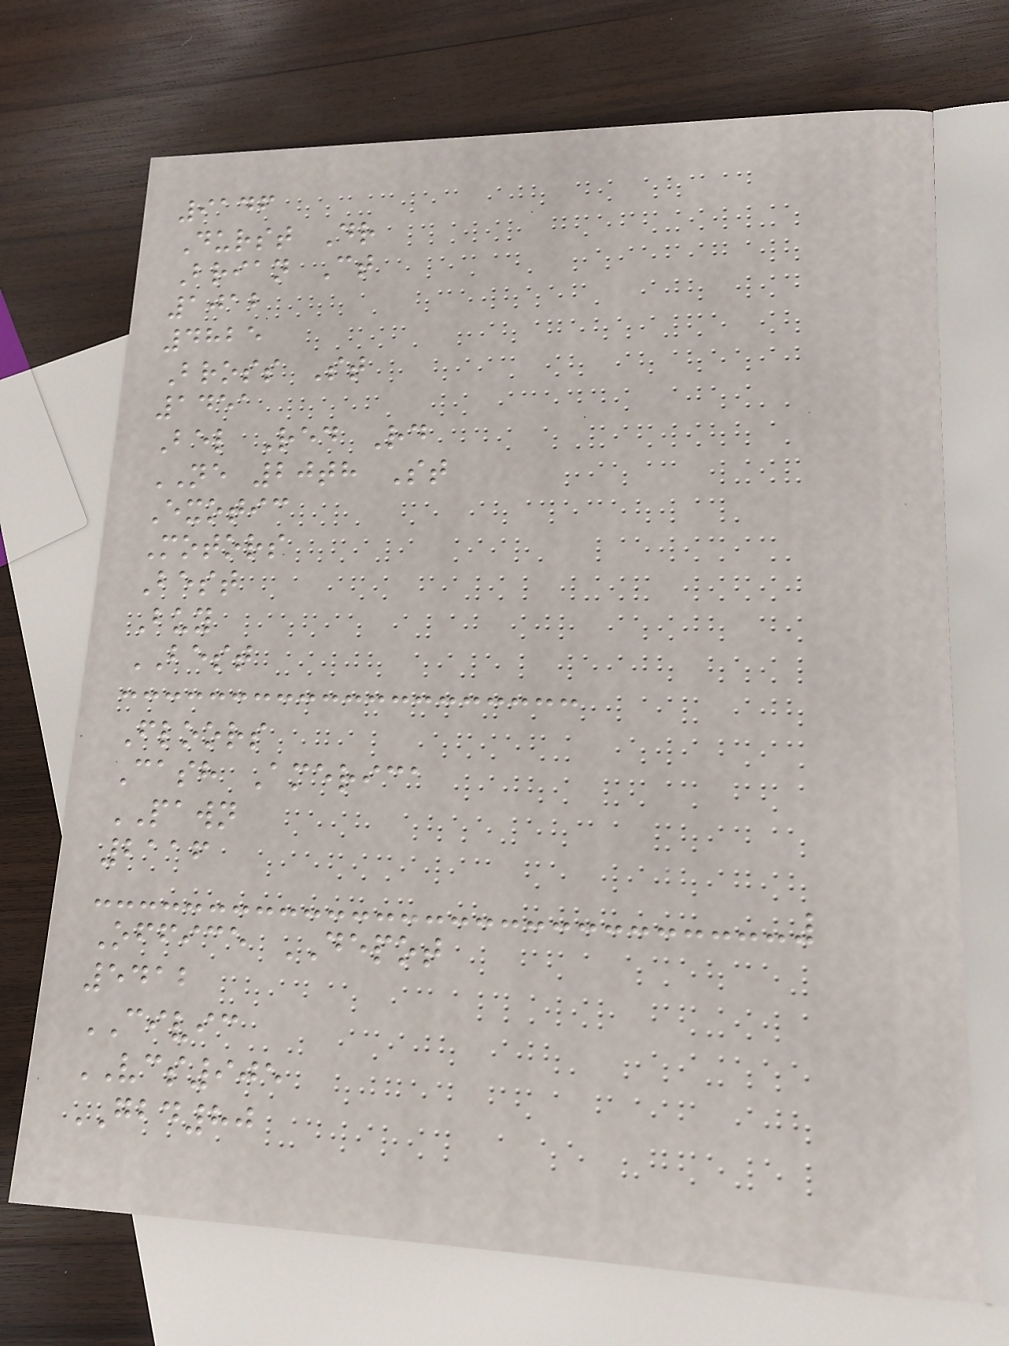9146
Durst Dr
Brian Ct
1012
4825
Bross St
1451
Bel Red Rd
NE 20th St
Exotic
Motors
Best
Buy
BEST
Floors
Cash America
PAWN
2116
Office DEPOT
5412
CIVIC
VCS905
GBD80
